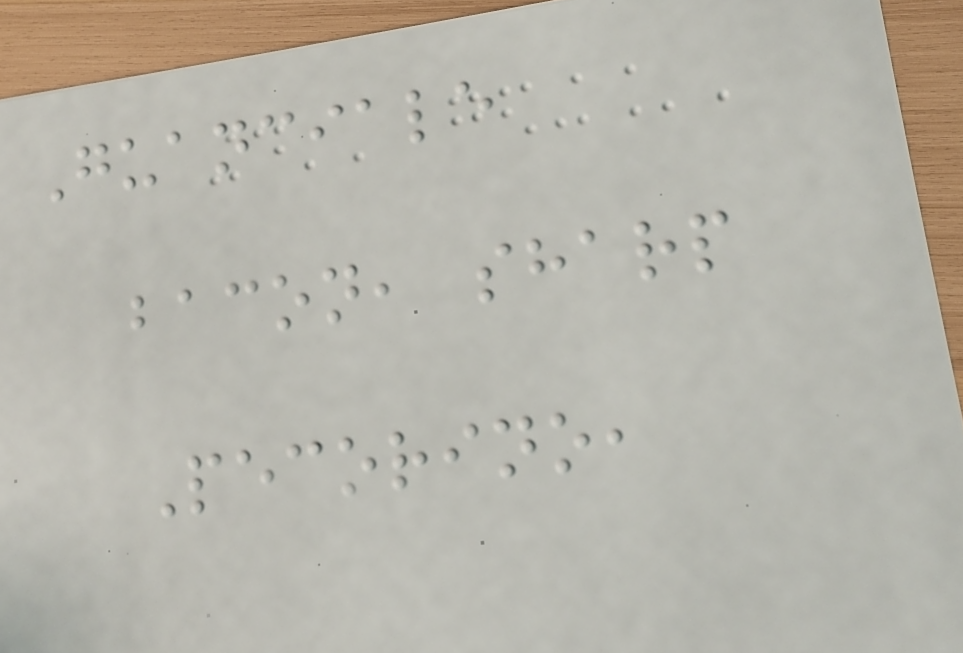Guanciale
bacon, sharp
Pecorino,
